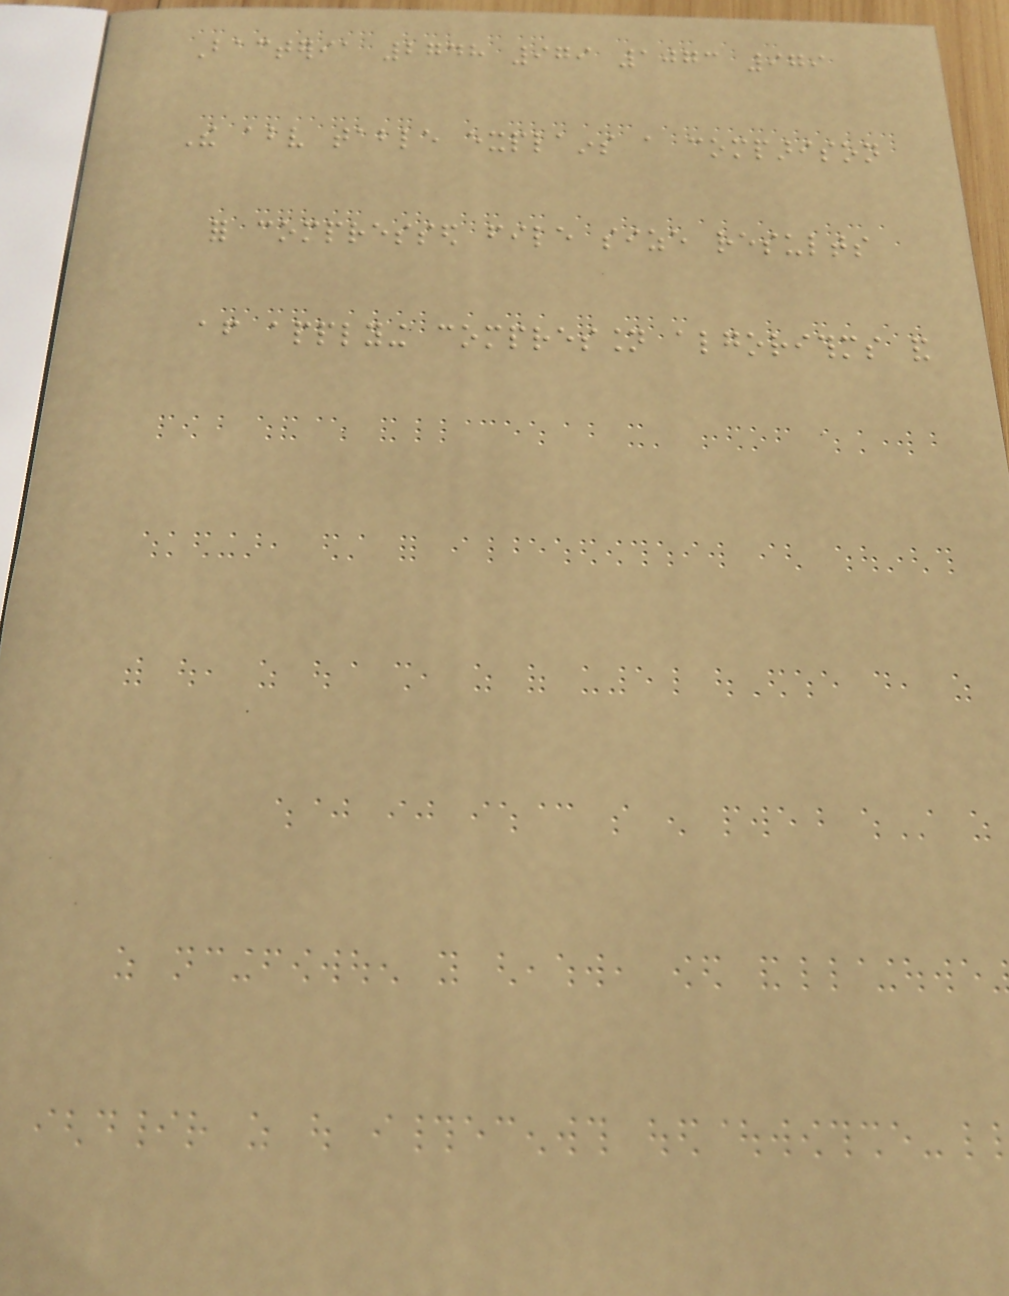Bacteria 2748 979 1073 979
The above table explains a comparison
for compressed file size results
after applying compression algorithms and
